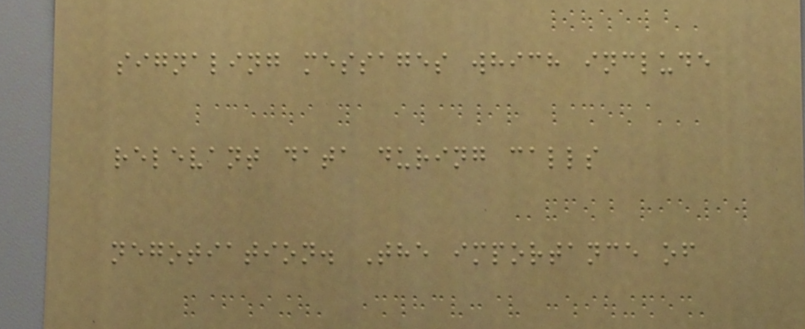signaling messages which include
relevant data during calls
negotiation. The importance of
